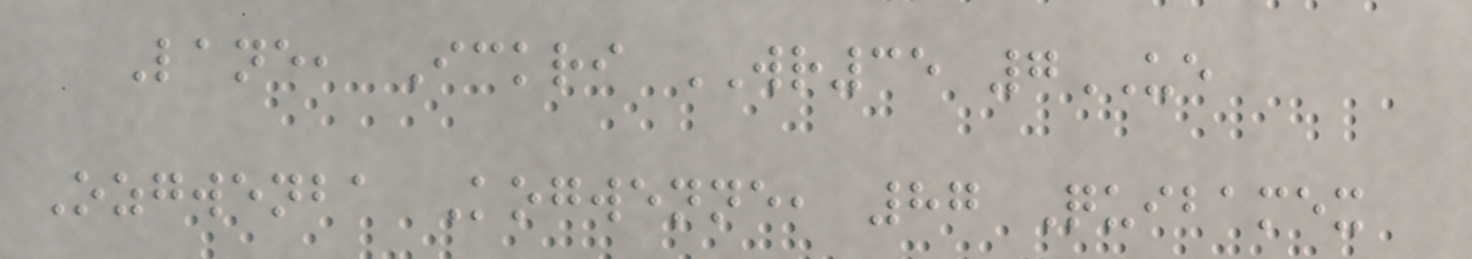Lane, Ickri WR35 7UE
Ozgwenba Kogwenne, 87 Quibamex
